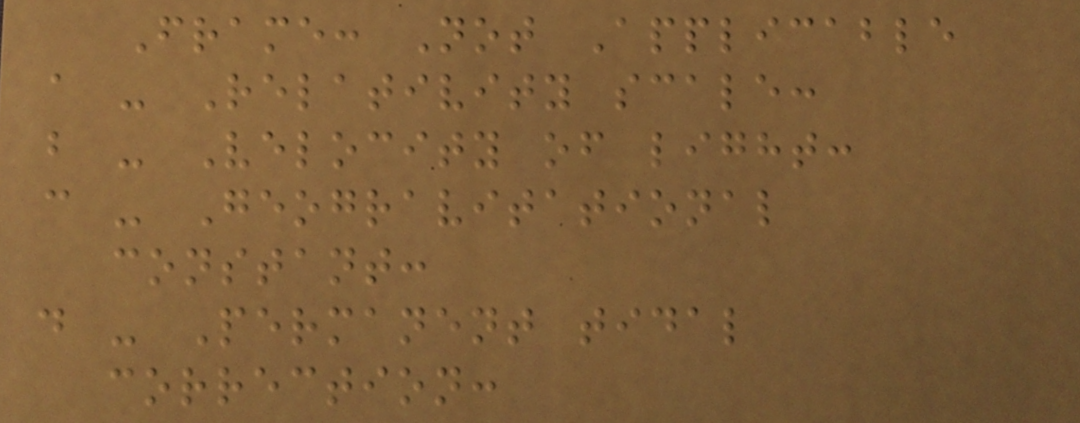Frame: Not Applicable
a - Relativity scale:
b - Velocity of light:
c - Geogravitational
constant:
d - Permanent tidal
correction:
